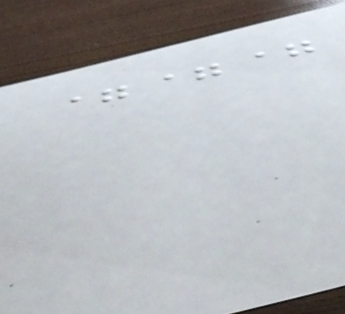===
